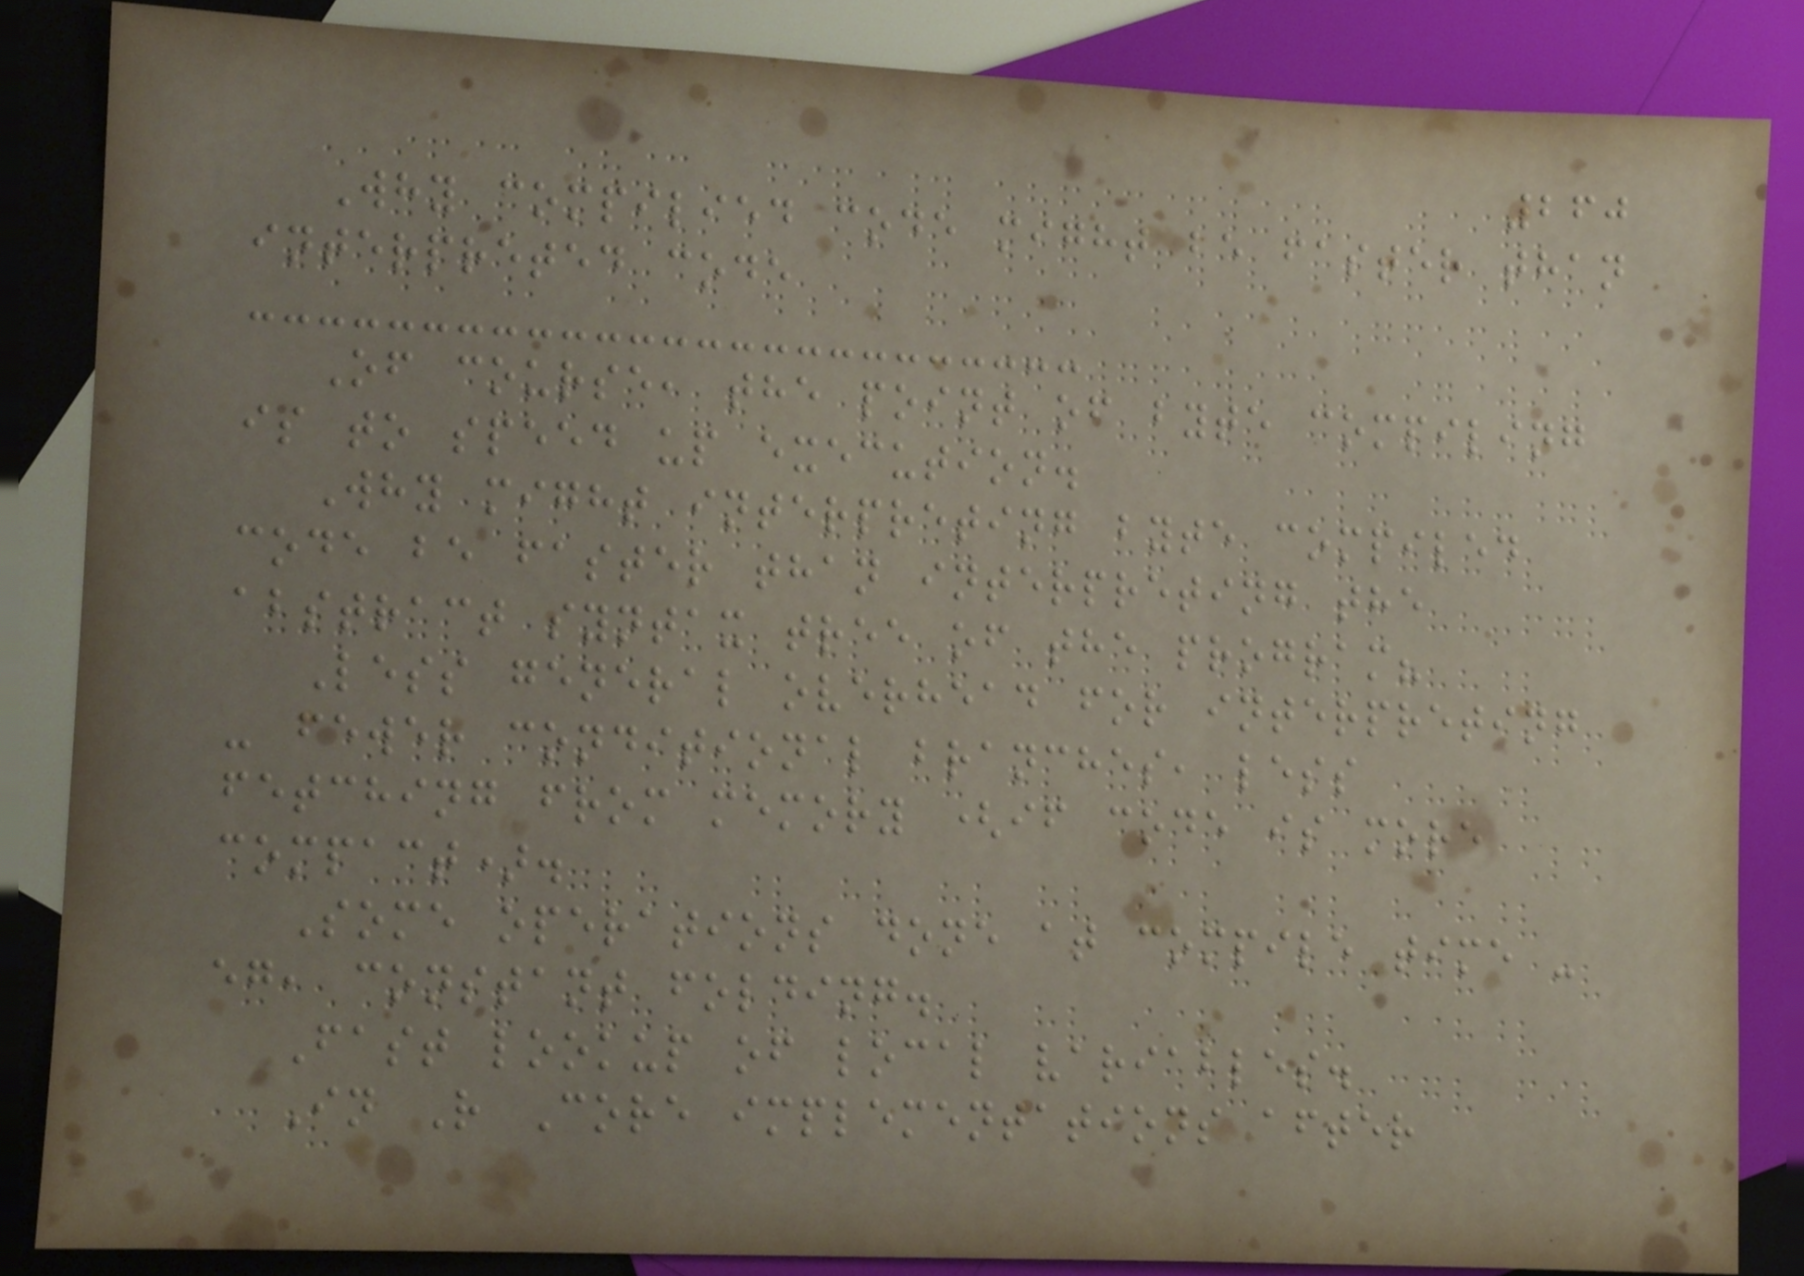260
Why compilied code might be faster than
interpreted code
Of course, the point of byte compiling
is to speed up execution.
Why might interpreting byte compiled
code be faster than interpreting the
abstract syntax tree of the program?
Less general overhead for interpreting
- fewer conditional branches, less
fetching from memory (if code is more
compact).
Some operations done at compile time -
eg, constant folding.
Fast lookup of local variables.
In R Core implementations after
